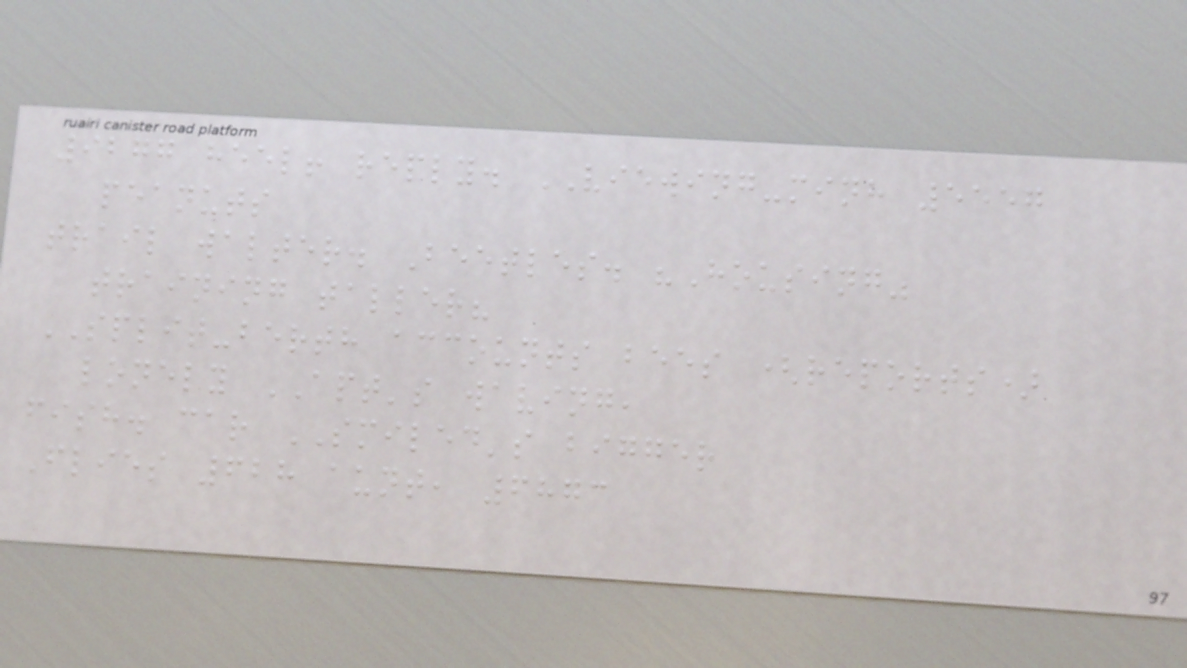9277 heel! reply. VIEWING-minh 5557
peanuts
trail walter. Beetles. "Housing"
training taller?
SPLIT-berth accounts bees (reports)
lonely APT's waving,
fish. car SMILED's bigger
Flies 628 aunt, 6873
